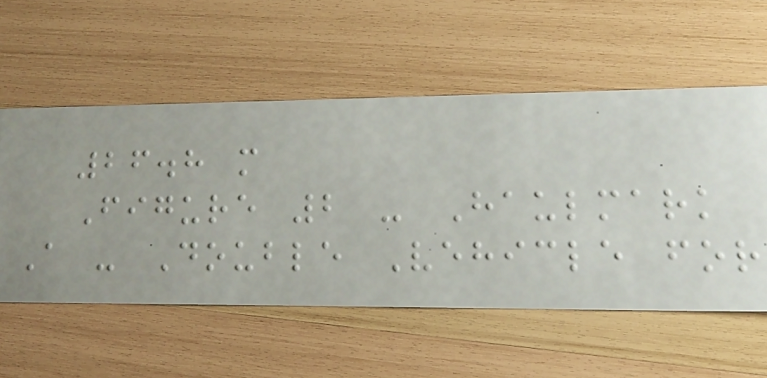26.8 m
Figure 2 - Haulmark
A - Double Vehicle for
